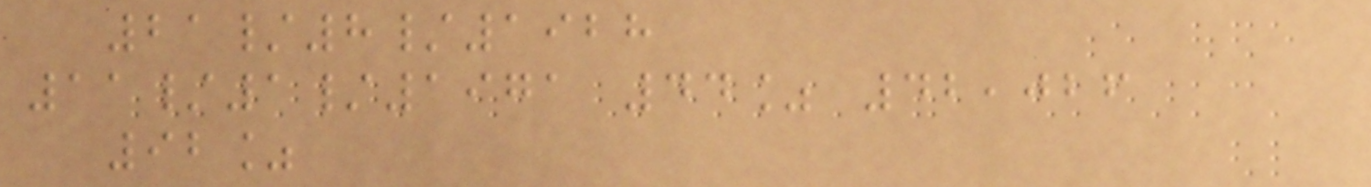21/8/1928
11/1/1971 44% 42,026
92%
